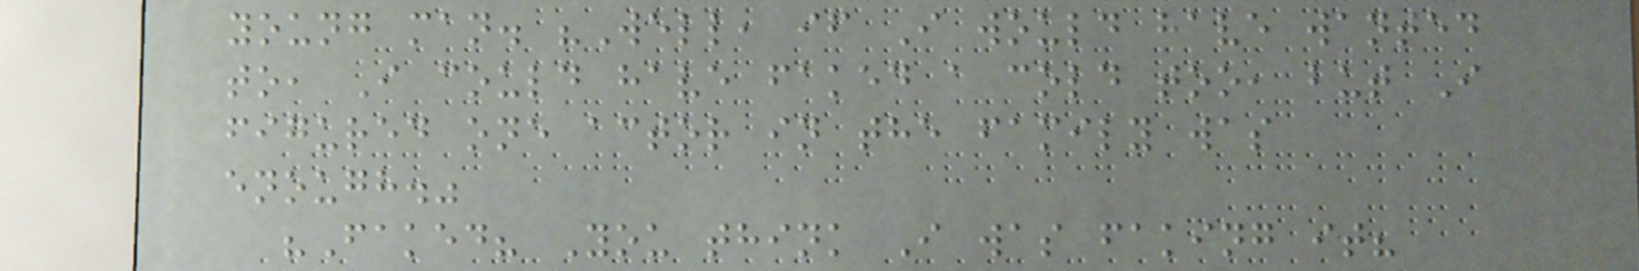young man. "Well, if I would have wanted
to, I could have faked a cold too, but I
figured one actor in the family was
enough."
"Faked? You think I was faking it?
